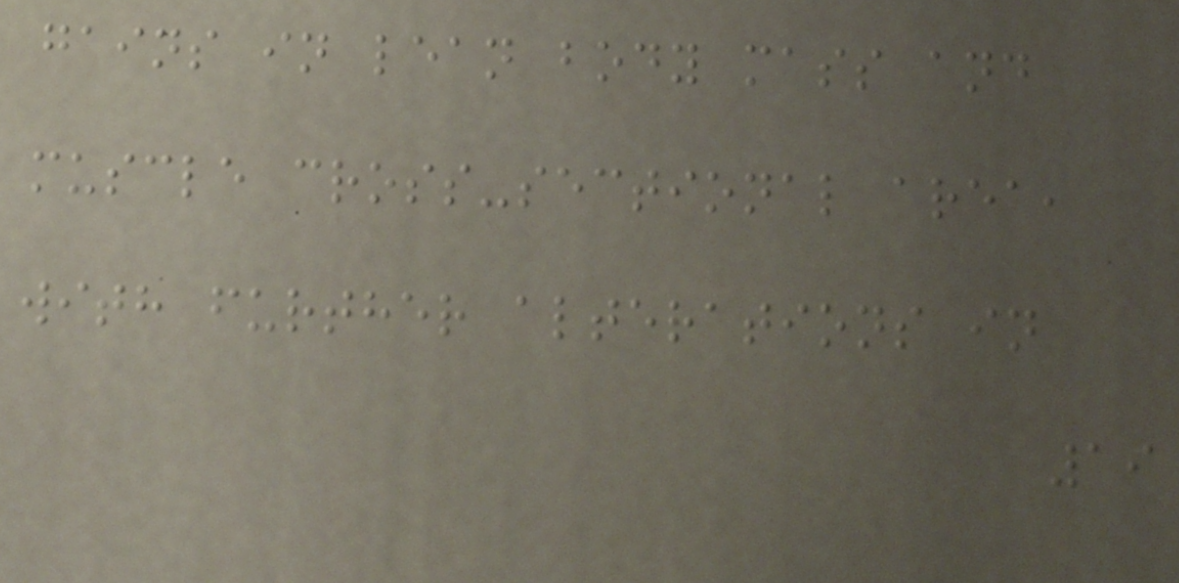gains in lean body mass and
muscle cross-sectional area,
with further alterations in
19
